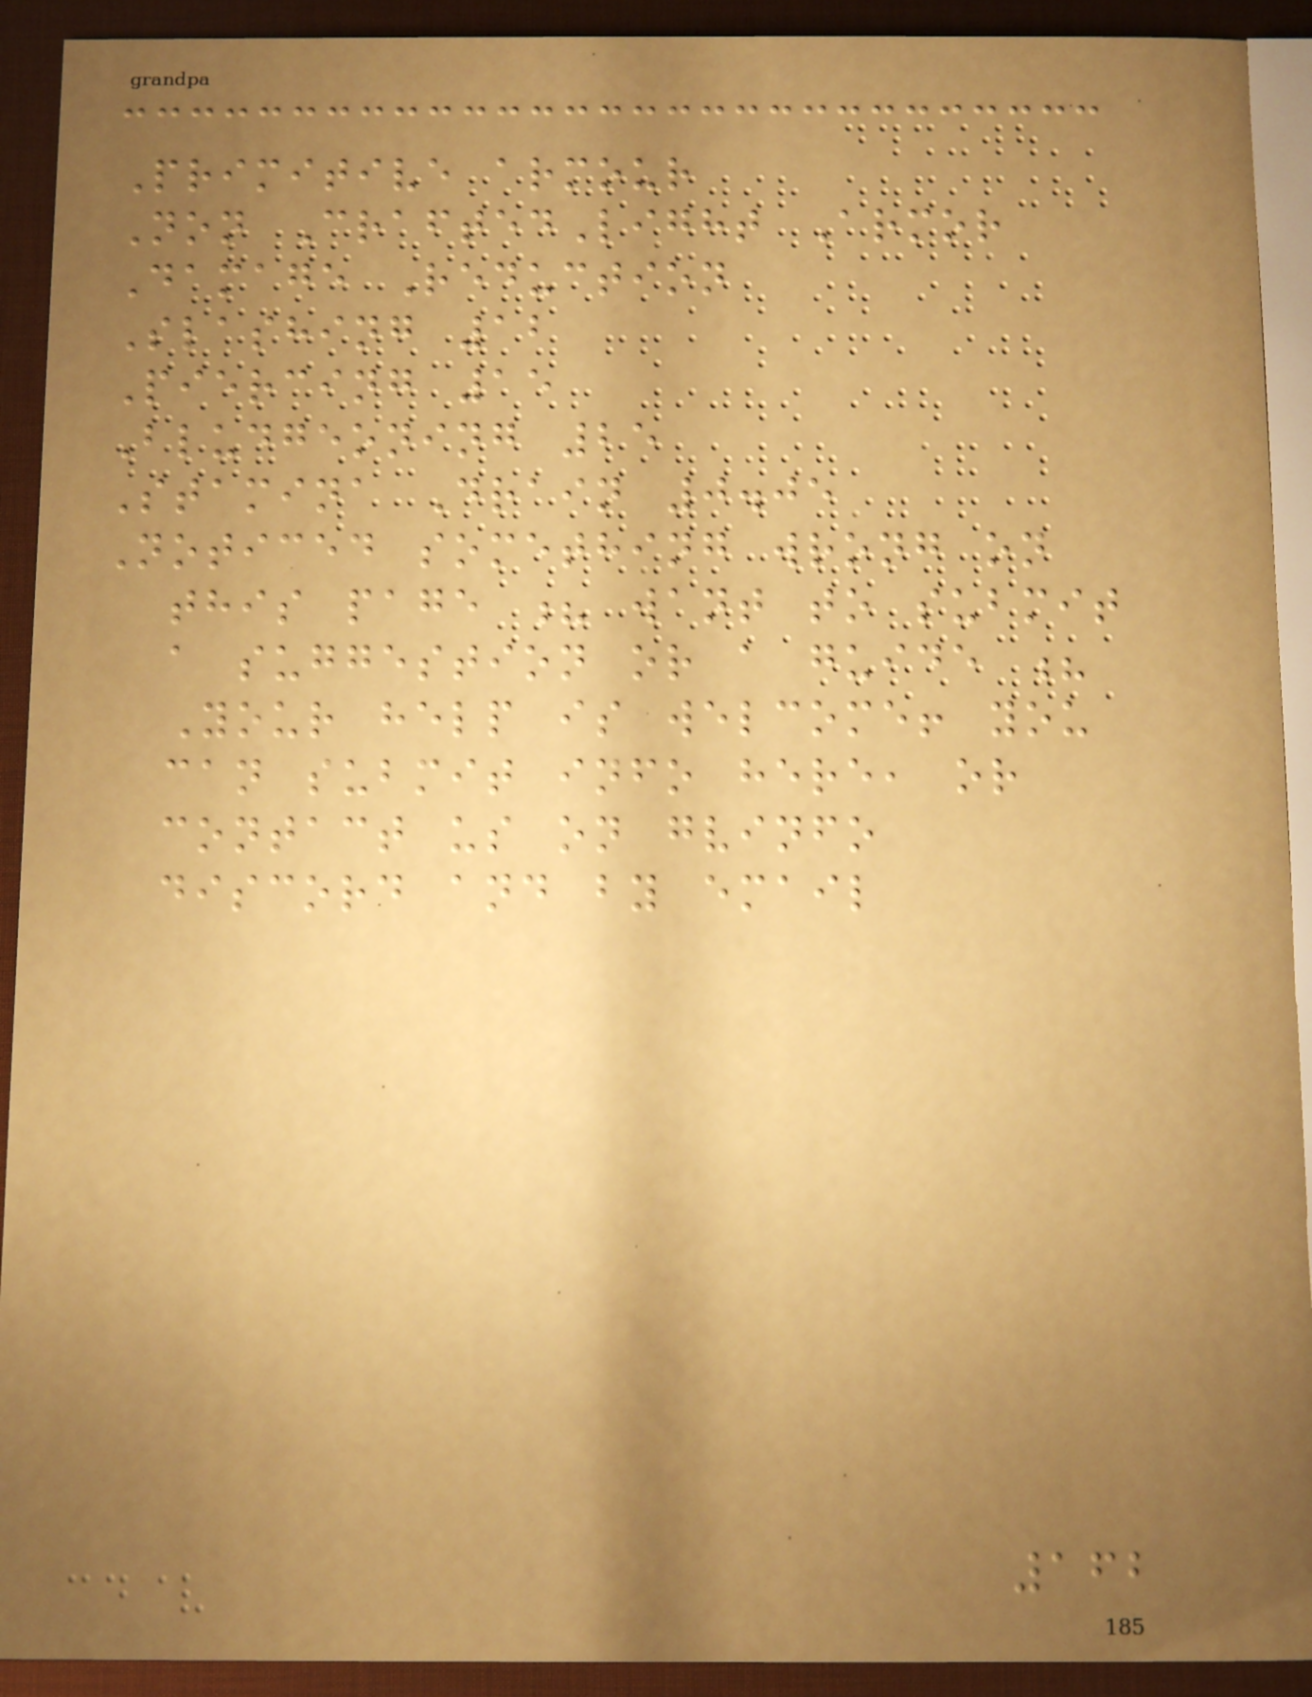Primitive armour
Non CraftedLight Armor
Damage Reduction
Slashing 12
Piercing 15
Bludgeoning 25
Stamina Drain 0.05
Noticed something wrong on
this page ? want to submit
a suggestion or a guide ?
Your help is welcome! you
can submit info here, or
contact us on gvinfo
discord and by email
162
